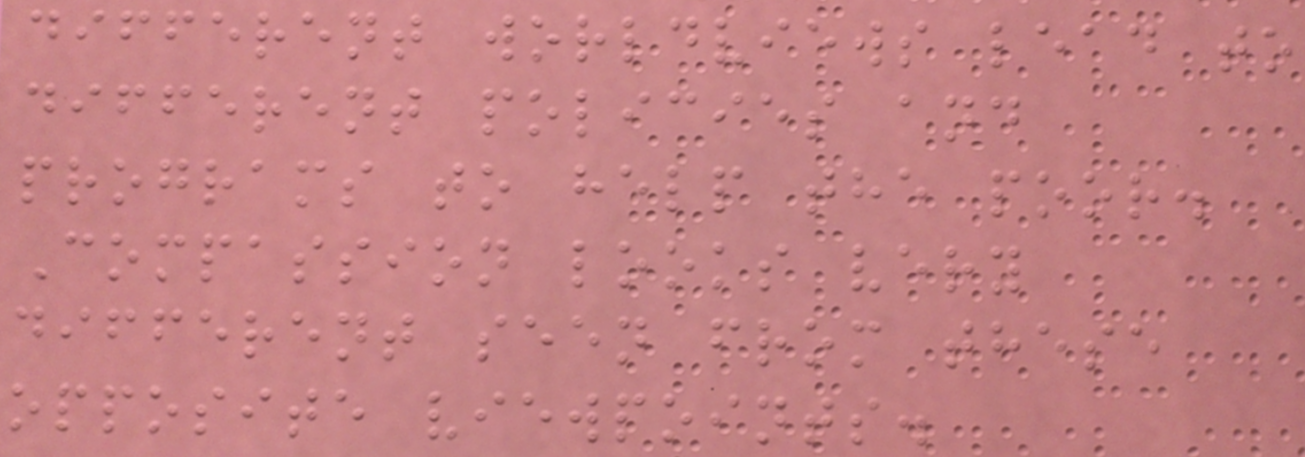different worldviews lead to
different policies and
programs to help the poor.
Compassion looks very
different seen from these
opposite viewpoints.
